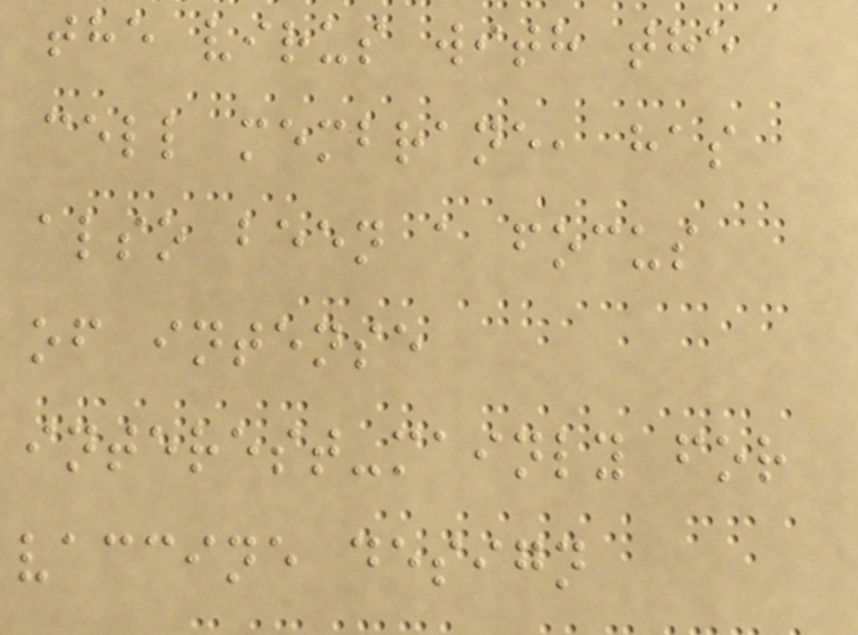the virus with the
cell membrane, has
also been a focus
of intense
interest-mainly for
vaccine design
